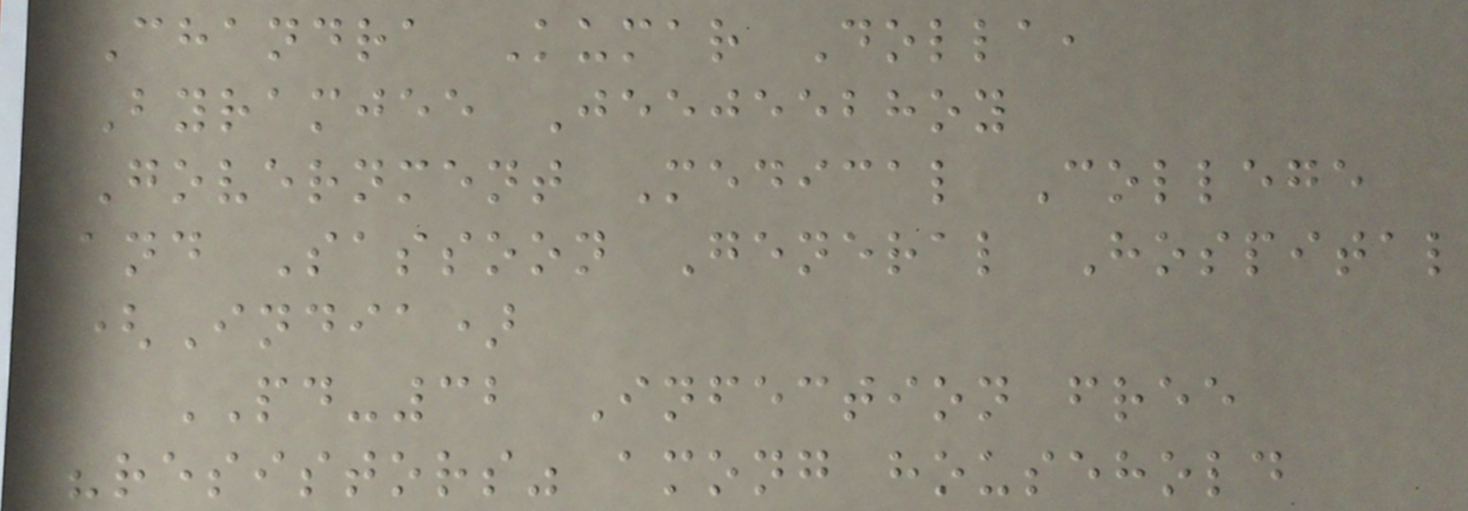Chandra Kumar Dolla,
Byramjee Jeejeebhoy
Government Medical College
and Sassoon General Hospital
(India)
PD-32 Infection free
"resistors" among household
